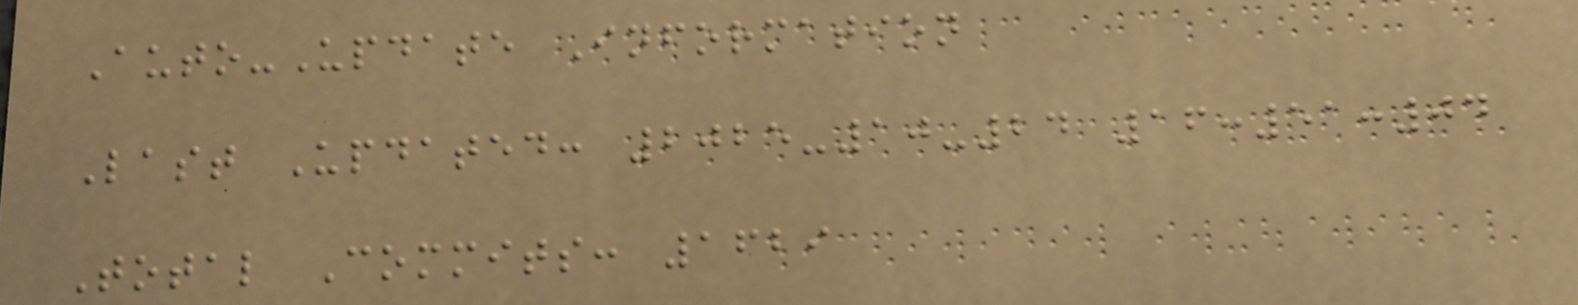Auto-Update Information
Last Updated: 2025-10-24 16:51:04
Total Commits: 1629
